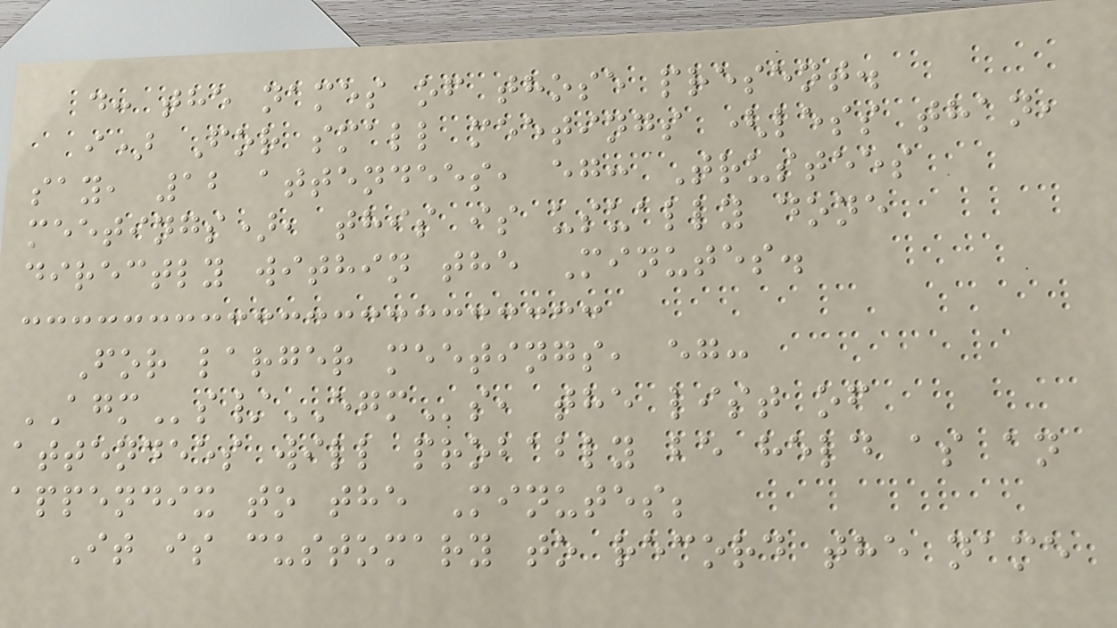d: the names of those present.
i) For small meetings (less than,
say, 12 attendees, eg: Trustees
meetings), this is usually done
directly within the Minutes.
For larger meetings, eg:
AGMs/EGMs, the list of
attendees will probably be held as an
appendix to the Minutes;
It is customary to record the name
